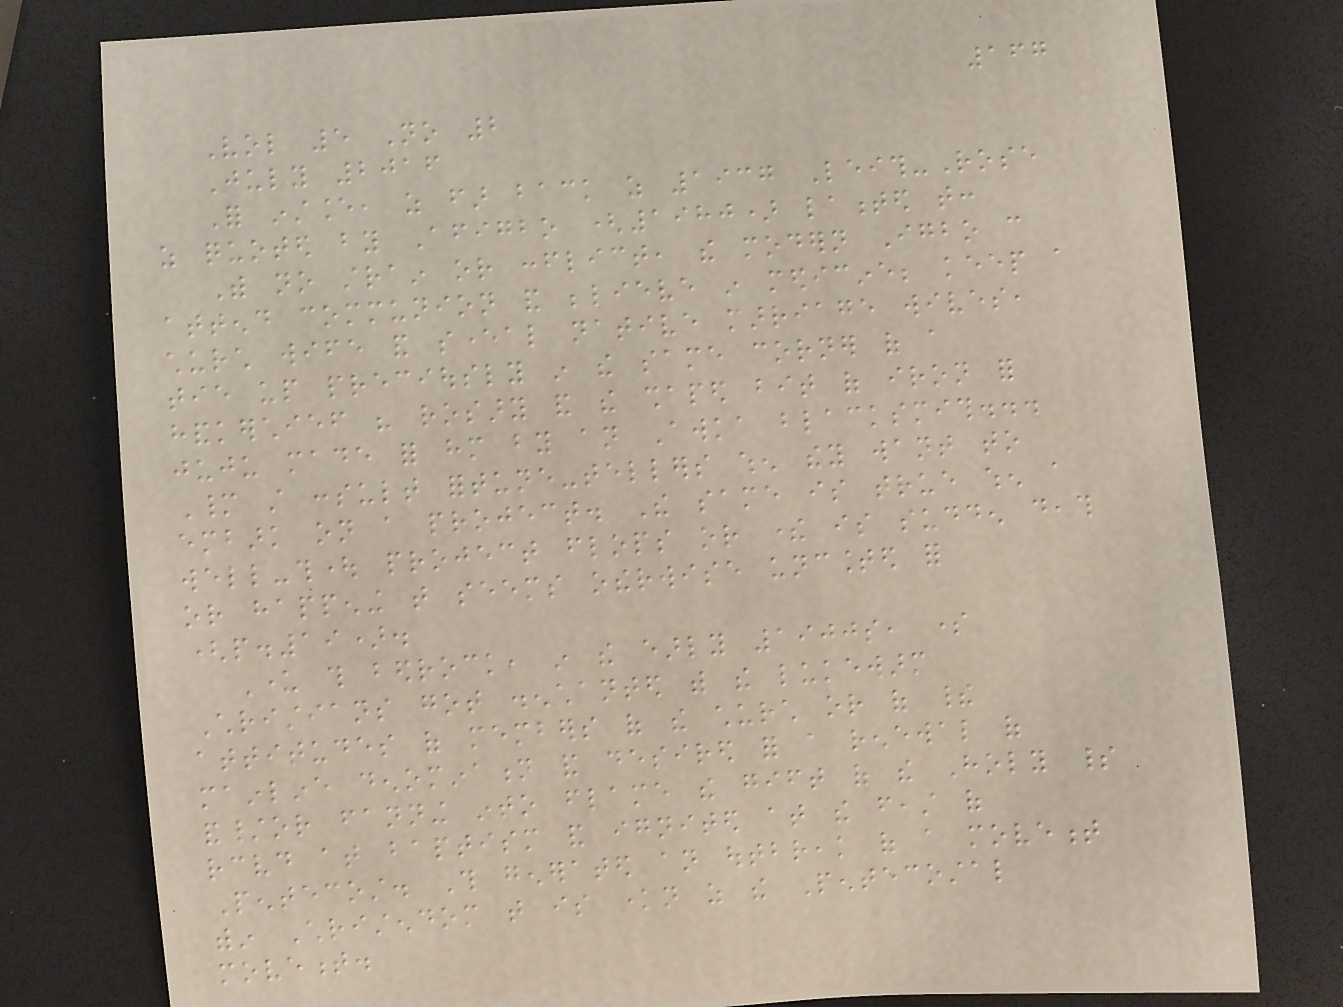167
Vol 5 No 2
July 2016
For instance, as far back as 1937 Leith-Rose
as quoted by Afigbo (1980) lamented that:
With no strain or conflict, the modern Igbo can
attend communion and believe in medicine; keep a
church wife and several native marriage wives,
tie up preciously in the same corner of a
handkerchief his rosary and the shaped bit of iron for
juju made for him by an Awka blacksmith...
Many still consult fortune-tellers when they want to
embark on a project. The same is true when a
well-thought project flops or there is sudden death
or happening that seems otherwise uncounted for
(p.19).
Under this bedrock, in the early 1900s, some
Christians got disenchanted with the lukewarm
attitudes of members of the church or of their
mainline denomination and desired for a renewal of
and/or fanning into flame the gift of the Holy spirit
received at baptism and ignited at the feast of
Pentecost. This generated an outbreak of a movement
within Christendom that is known as the Pentecostal
movement.
